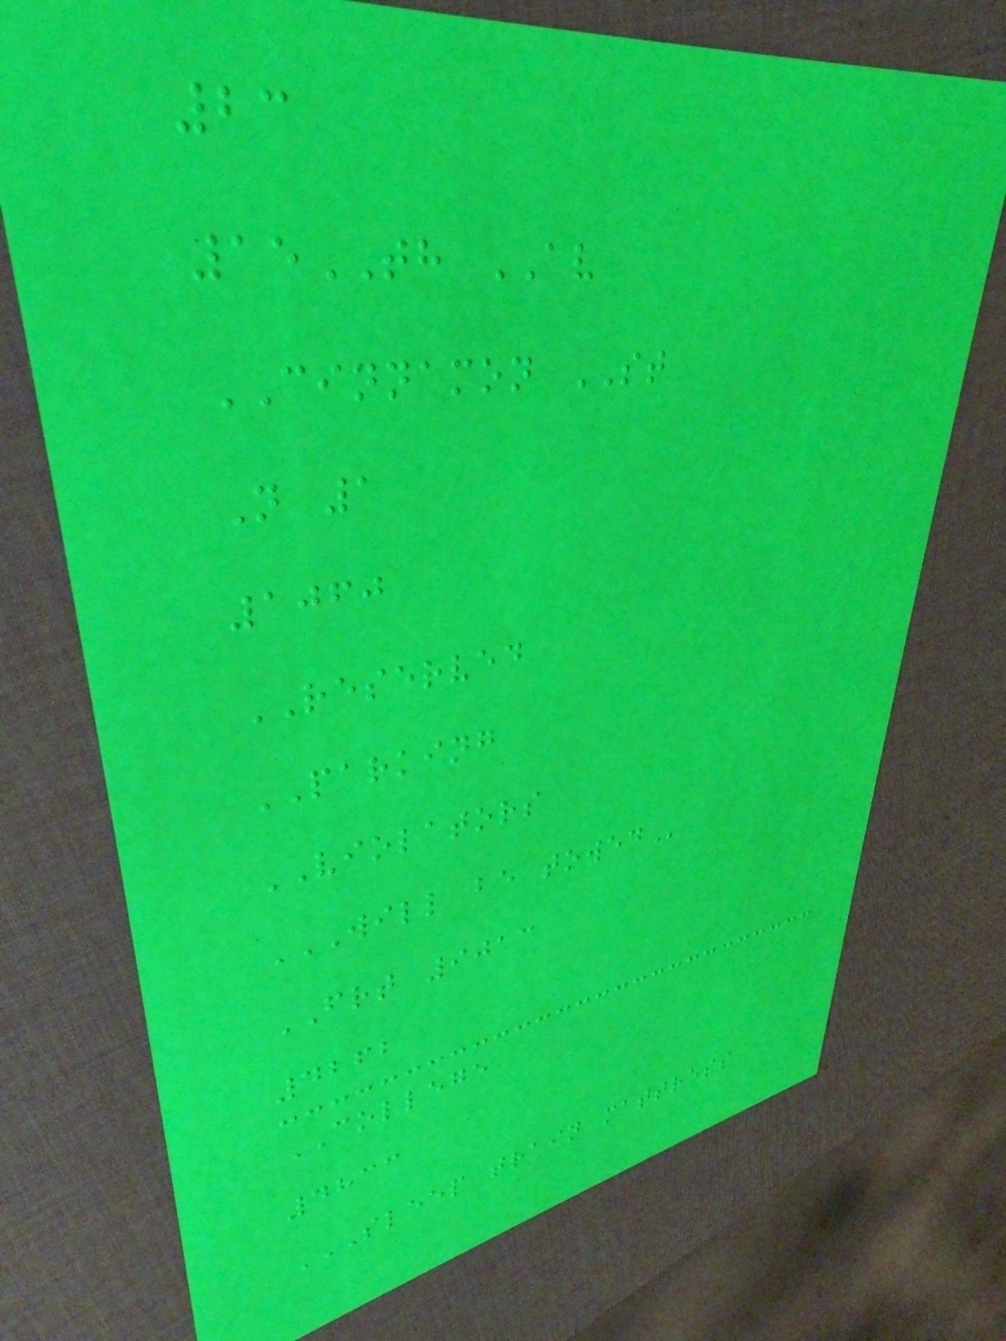23
15TH AV
CINNAMON ST
N 1
1060
RESERVED
PARKING
VIOLATORS
WILL BE TOWED
FRT 9013
4262
COLLEGE
4833
SLEEP TRAIN MATTRESS
